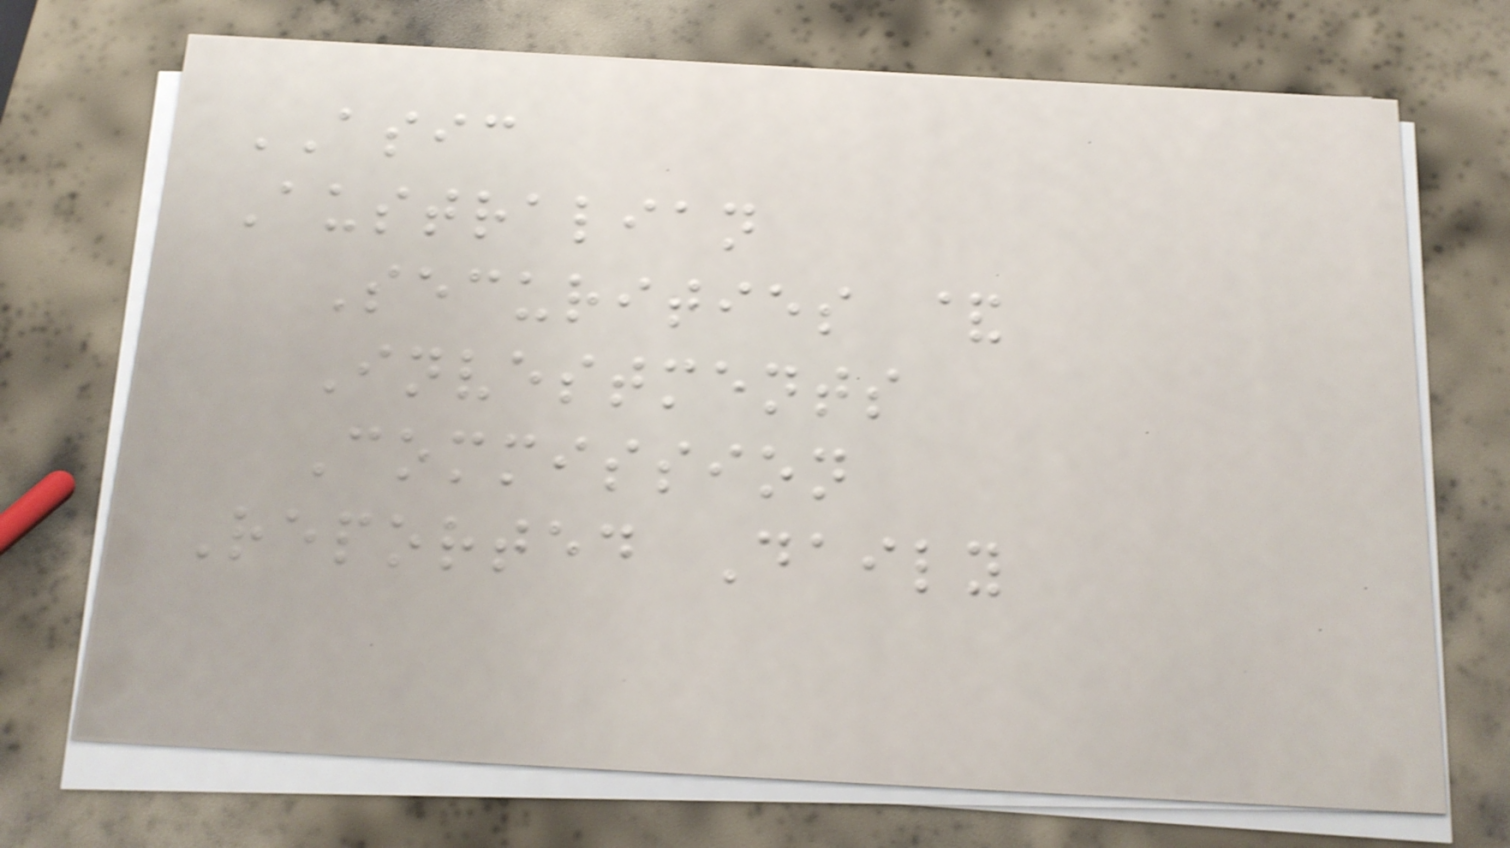ASIC
Australian
Securities &
Investments
Commission
Reported Daily
